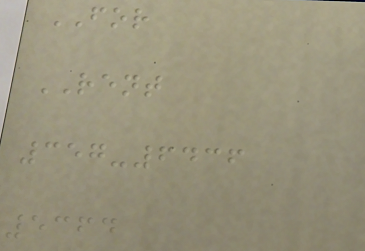FOR
RENT
357-6436
5364
